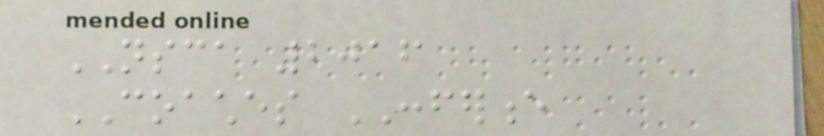NSCA 2016
COACHES CONFERENCE
